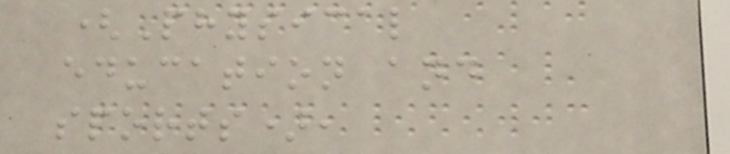(Physical
education and
sports),
